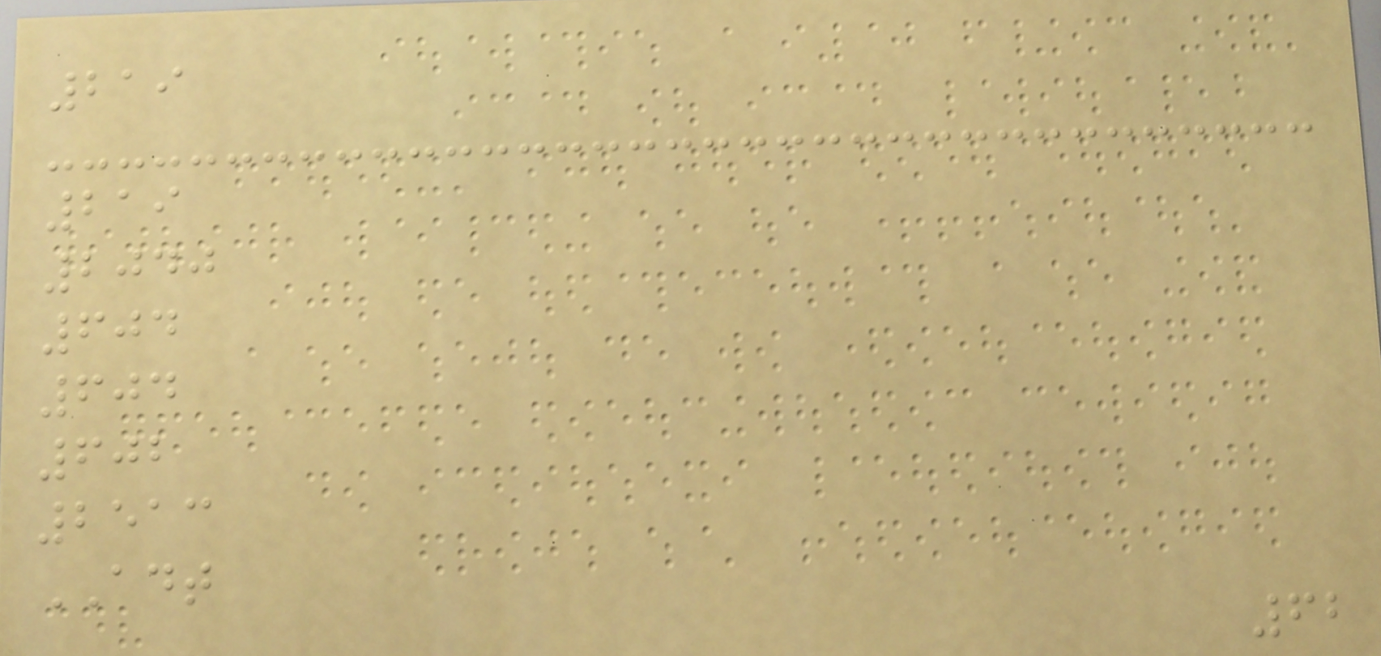219
219
2040
604
604
602
2513
ADT
62
